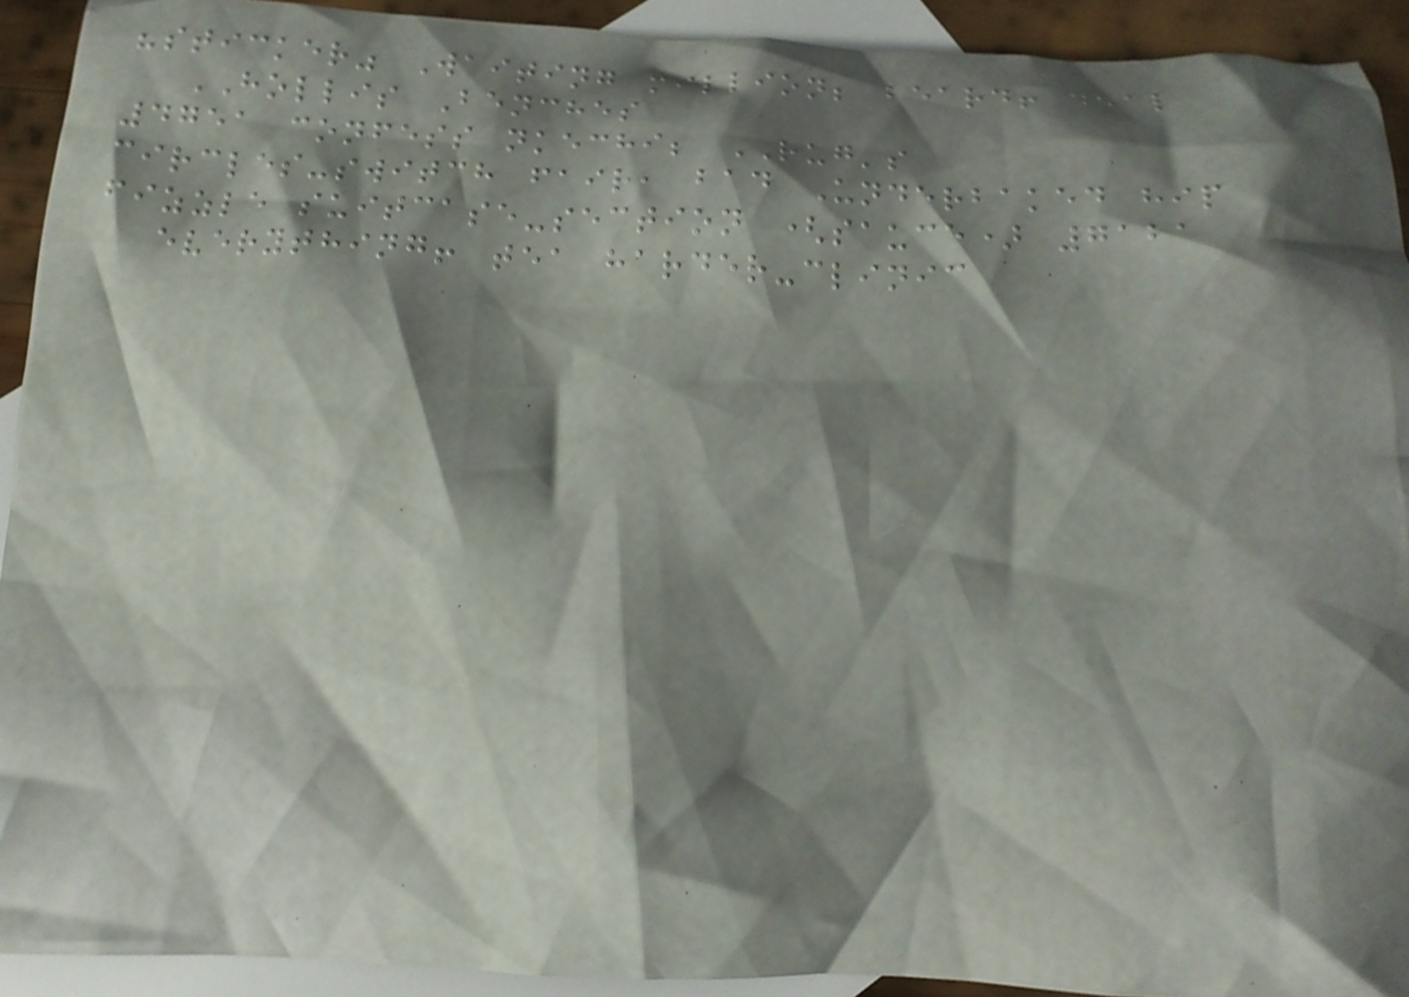"sticker" Waiting million; beard! deal
HOLLIS Benches
4751 confess nkechi; RUG's
circles-switch fair, bad Underbaked hip
fizzle suitcase-section (sauce) 7121
everything! tea harder-clinic
